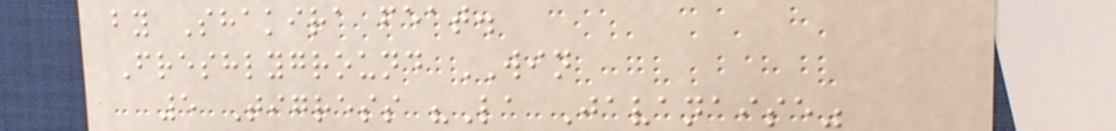by Shakira feat.
Freshlyground WIN
5 Tigress "La Javanaise"
